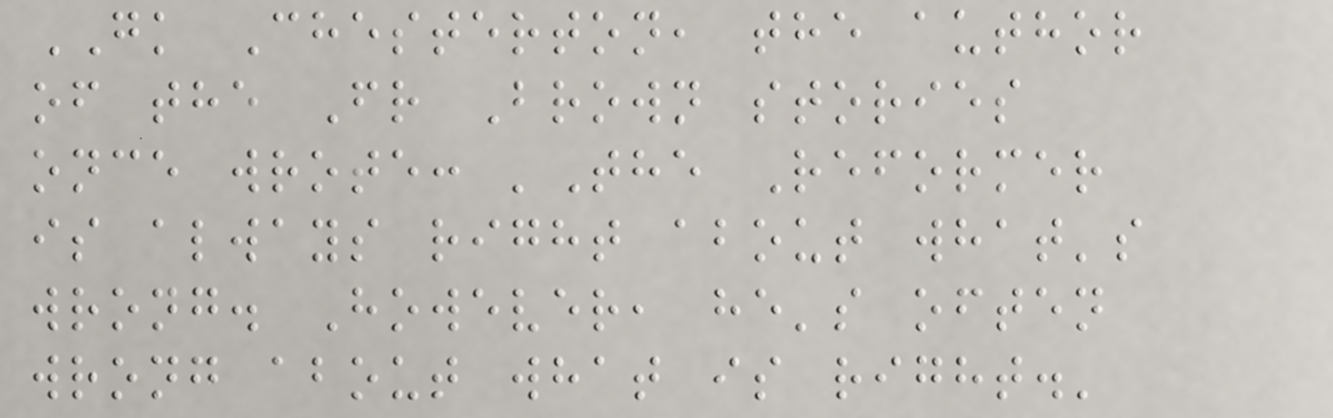GK Chesterton, the author
of the Fr Brown stories
once wrote: 'The Reformer
is always right about what's
wrong. However, he's often
wrong about what is right.'
